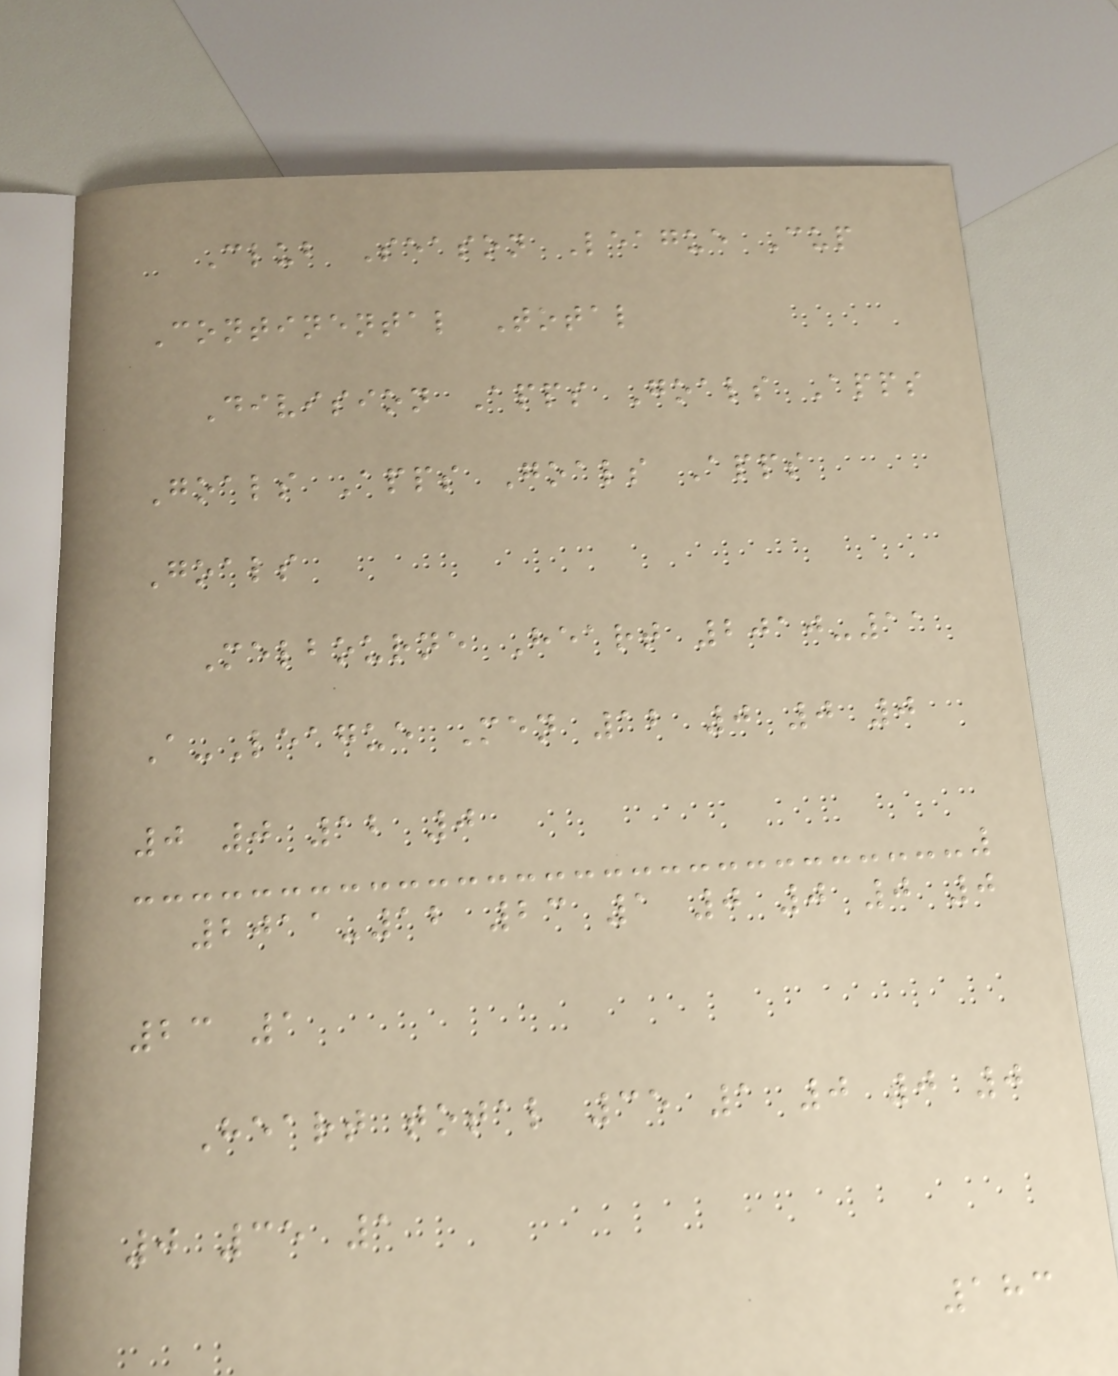Club Season League Cup
Continental Total
Division Apps Goals Apps
Goals Apps Goals Apps
Goals
Melbourne Heart 2010-11
A-League Men 12 0 0 0
0 0 12 0
2011-12 23 1 0 0 0 0
23 1
Heart total 35 1 0 0 0
0 35 1
183
